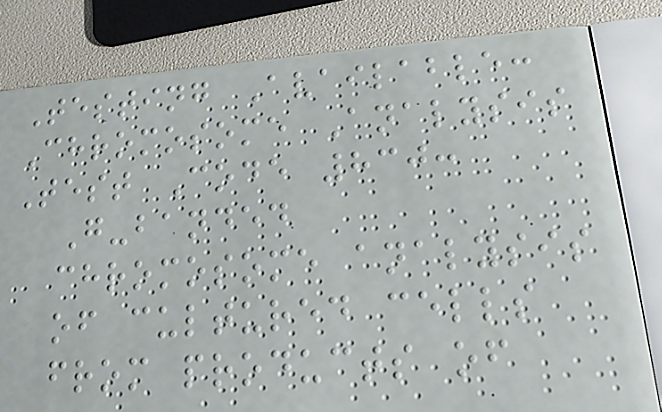Testing Available:
Chromosome Analysis
Test Code 830:
G-banded
chromosome analysis
of cultured cells
from products of
